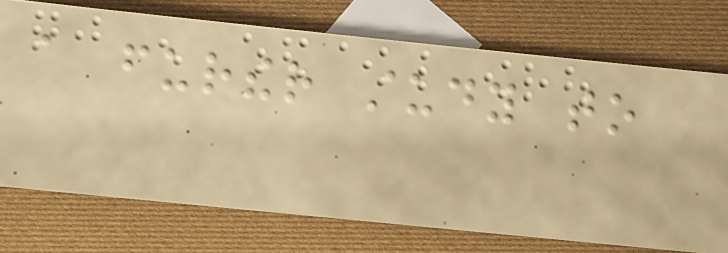a further study to
